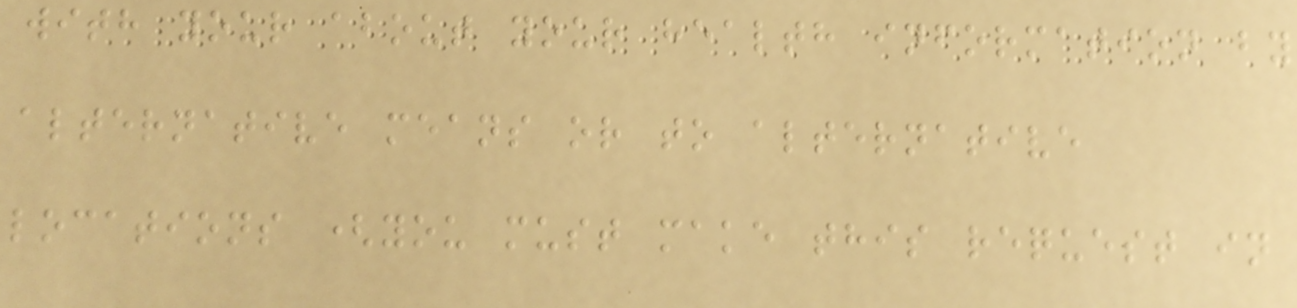with your about your health information by
alternative means or to alternative
locations (you must make this request in
